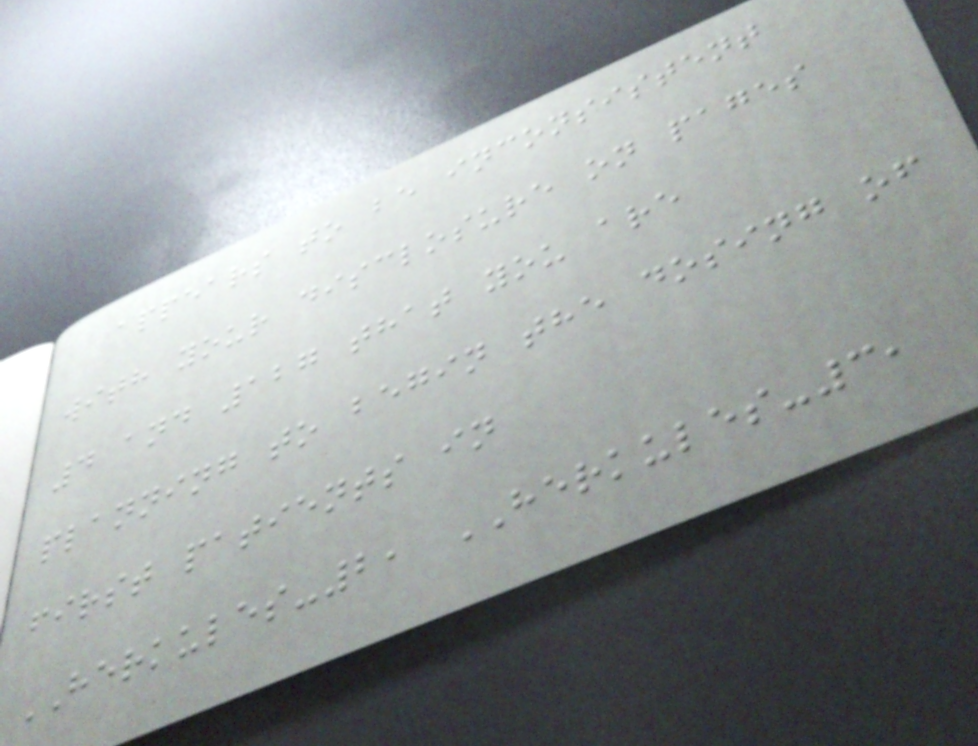appears to be inconsistent
with your disclosure on pages
4 and 127 that you are
planning to begin the dosing of
first patients in
HERKULES-2, HERKULES-3,
